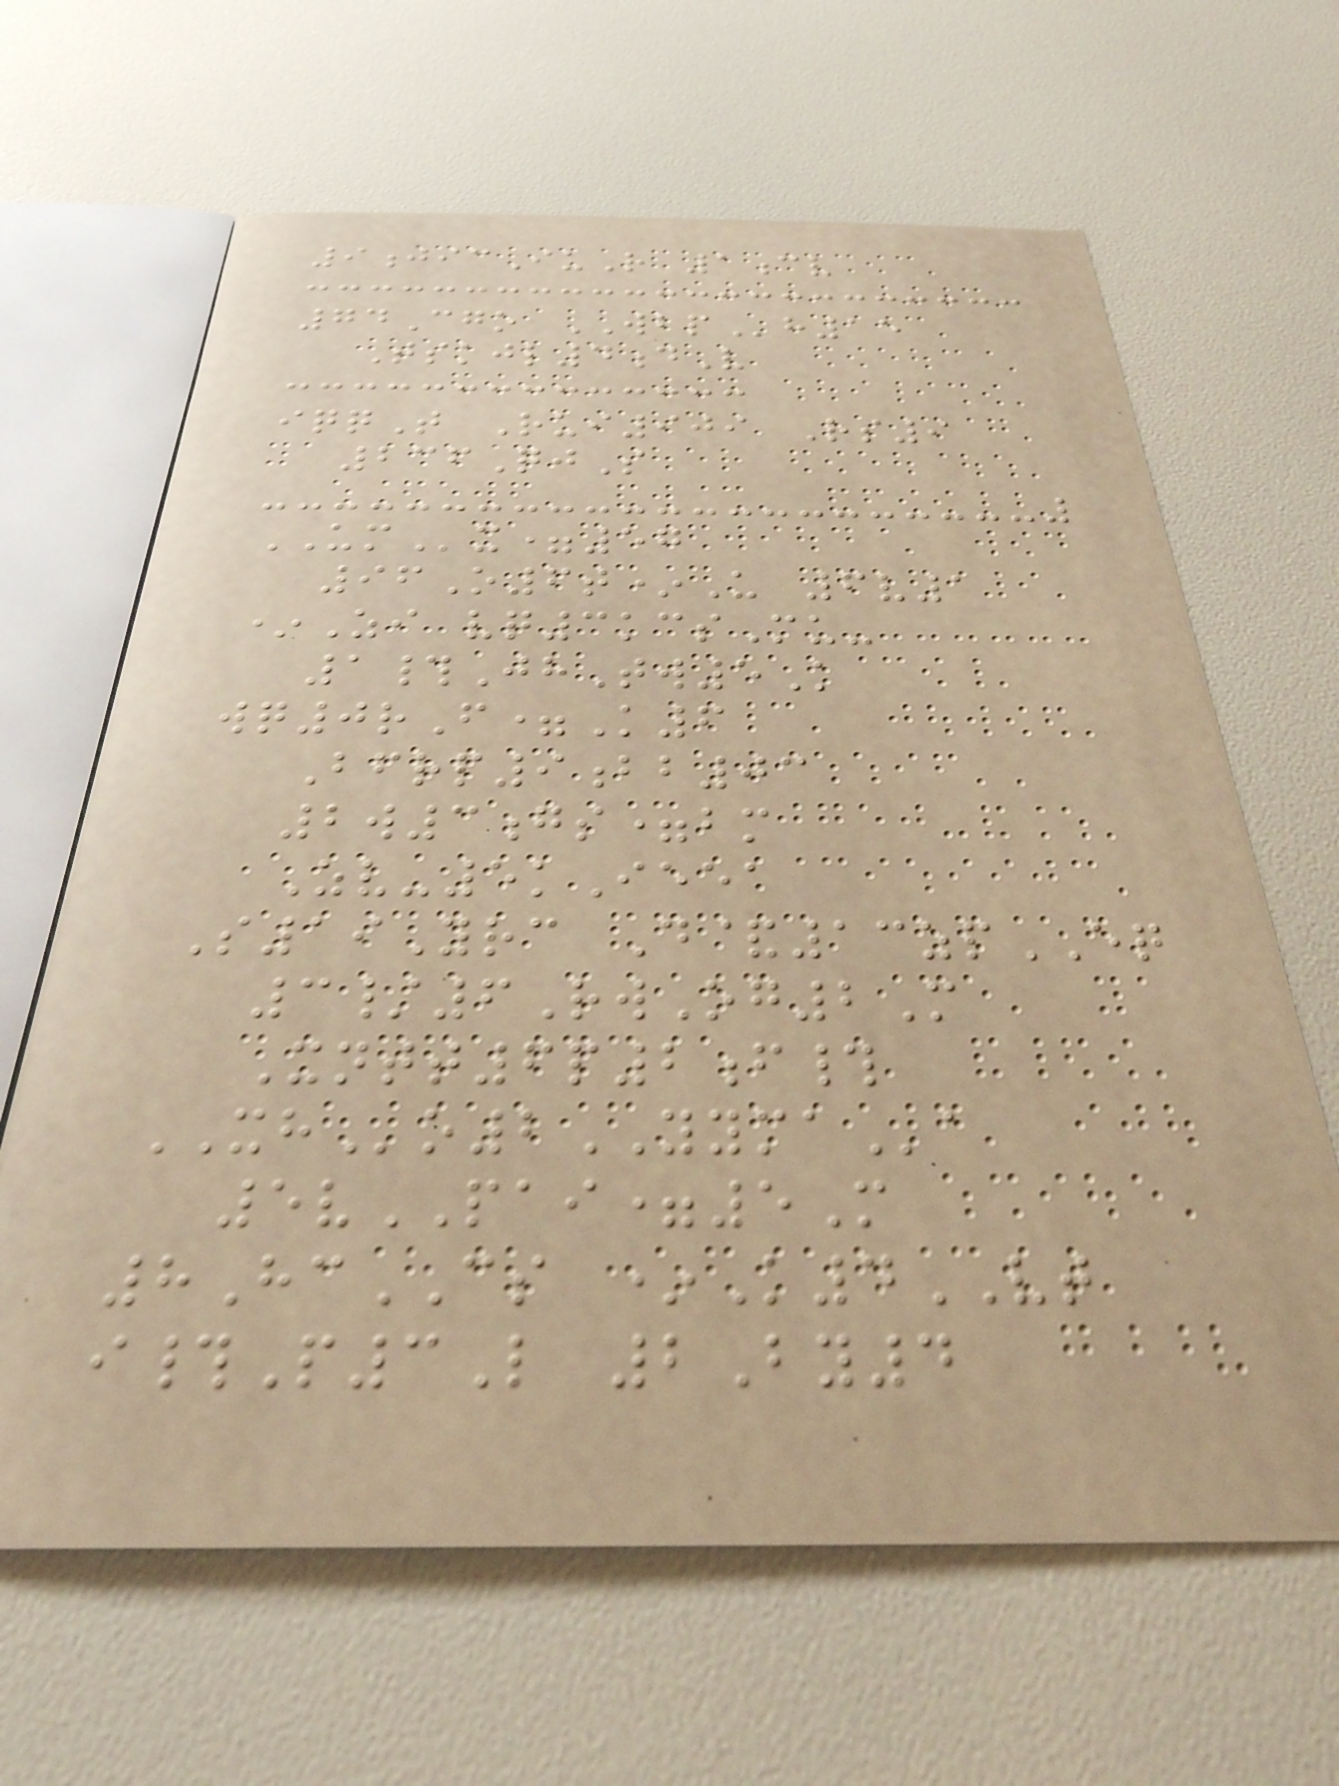9jicIuR 1cv
74Cgo WBPh15
Tskjl4dV
iqqT Rui909 Rs9
236QjS
UMx=57
96O6t*U 6v1
*Zi vq3kcsMu-
1#JhTw5K
wq0rF=K6
Bfrp9bb03
2w3gs=bm
Zv-5kIeea
S19Yrc D&13zpEQ
3/6RwOg2M
Xntt6p2f#
XHo2YYMAa
5vPAI=5M
8HcCS *K4VT
i#P3L 2By4
